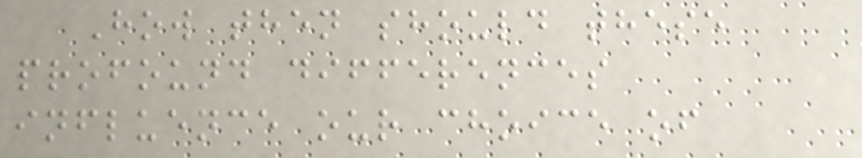How then should these
profound differences
influence our choice of
